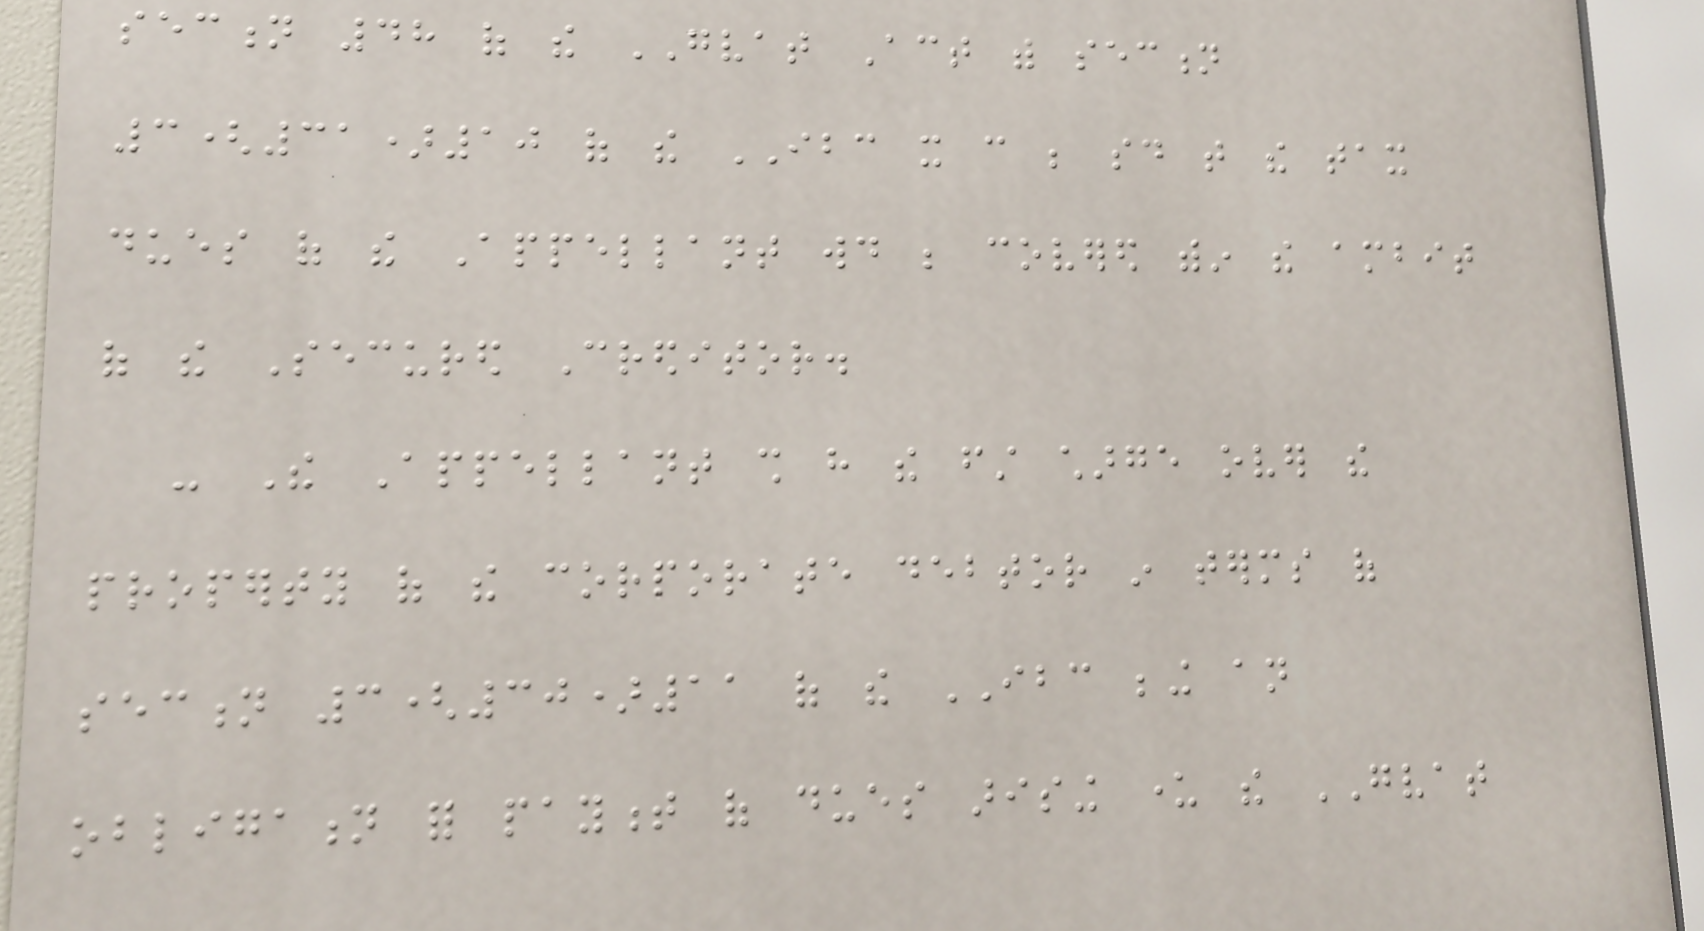section 48 of the GVAT Act with section
3(31)10 of the IBC it can be said that the tax
dues of the Appellant would be covered within the ambit
of the Secured Creditor.
- The Appellant shall have the first charge over the
property of the corporate debtor in terms of
section 3(30)11 of the IBC being an
obligation for payment of dues arising under the GVAT
